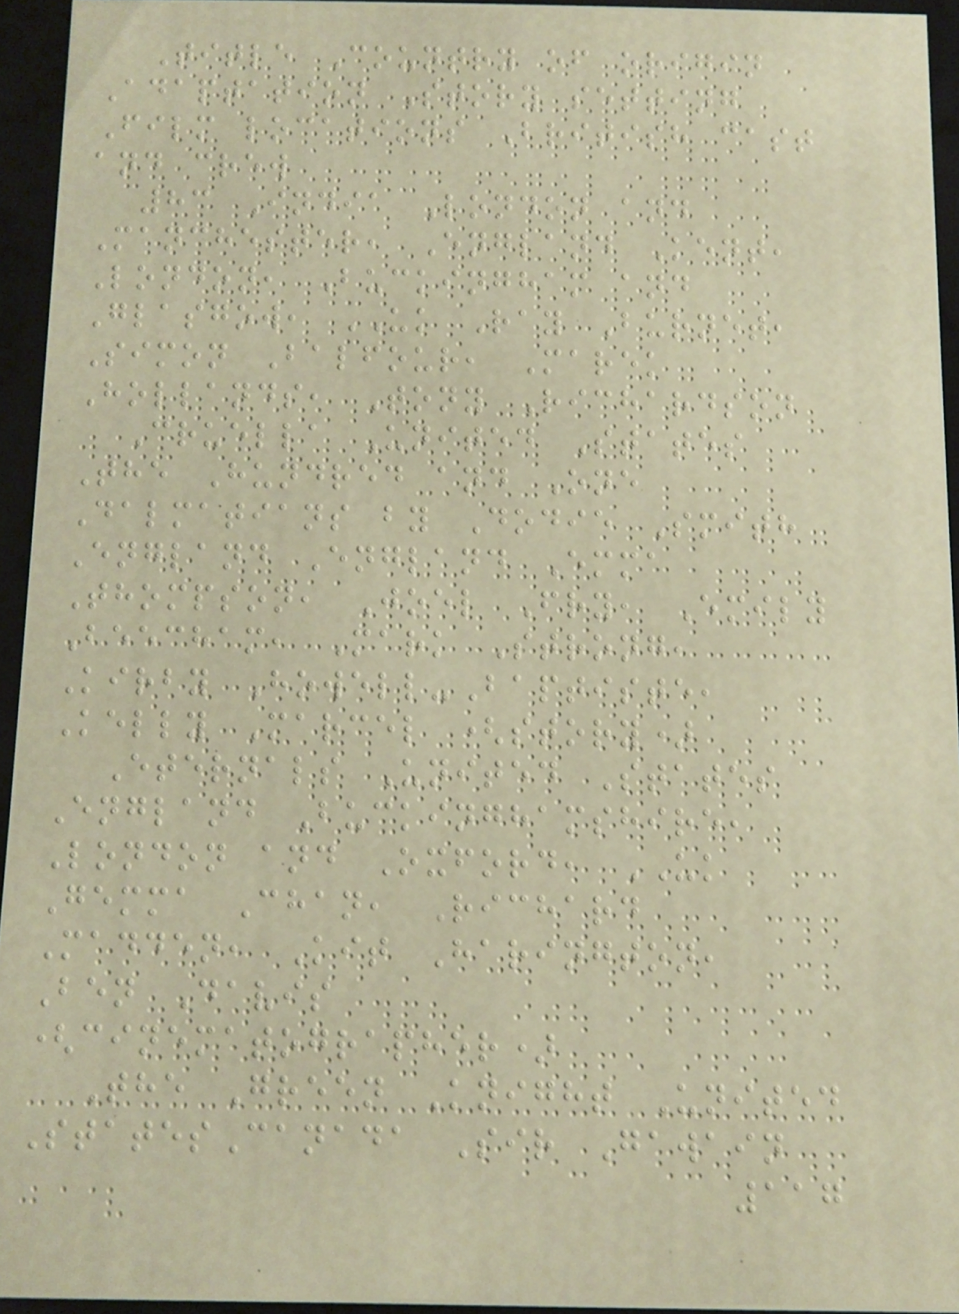Title Country of origin
Adaptation Story setting
Film locations British cast
and crew
83 India London and
Manchester, England Kent,
London, Buckingham and
Glasgow, UK Ray Burnet,
Simon Balfour, Marek
Hollands, Tony Richardson
Cruella United States
The Hundred and One
Dalmatians by Dodie Smith
England England Emma
Thompson, Joel Fry, Emily
Beecham, Mark Strong,
Kirby Howell-Baptiste,
Kelly Marcel (story)
Eternals United States
England Buckinghamshire,
London and Oxford, UK
Gemma Chan, Richard
Madden, Kit Harington,
Ben Davis
(cinematographer)
The Green Knight United
StatesCanada Sir Gawain
117
